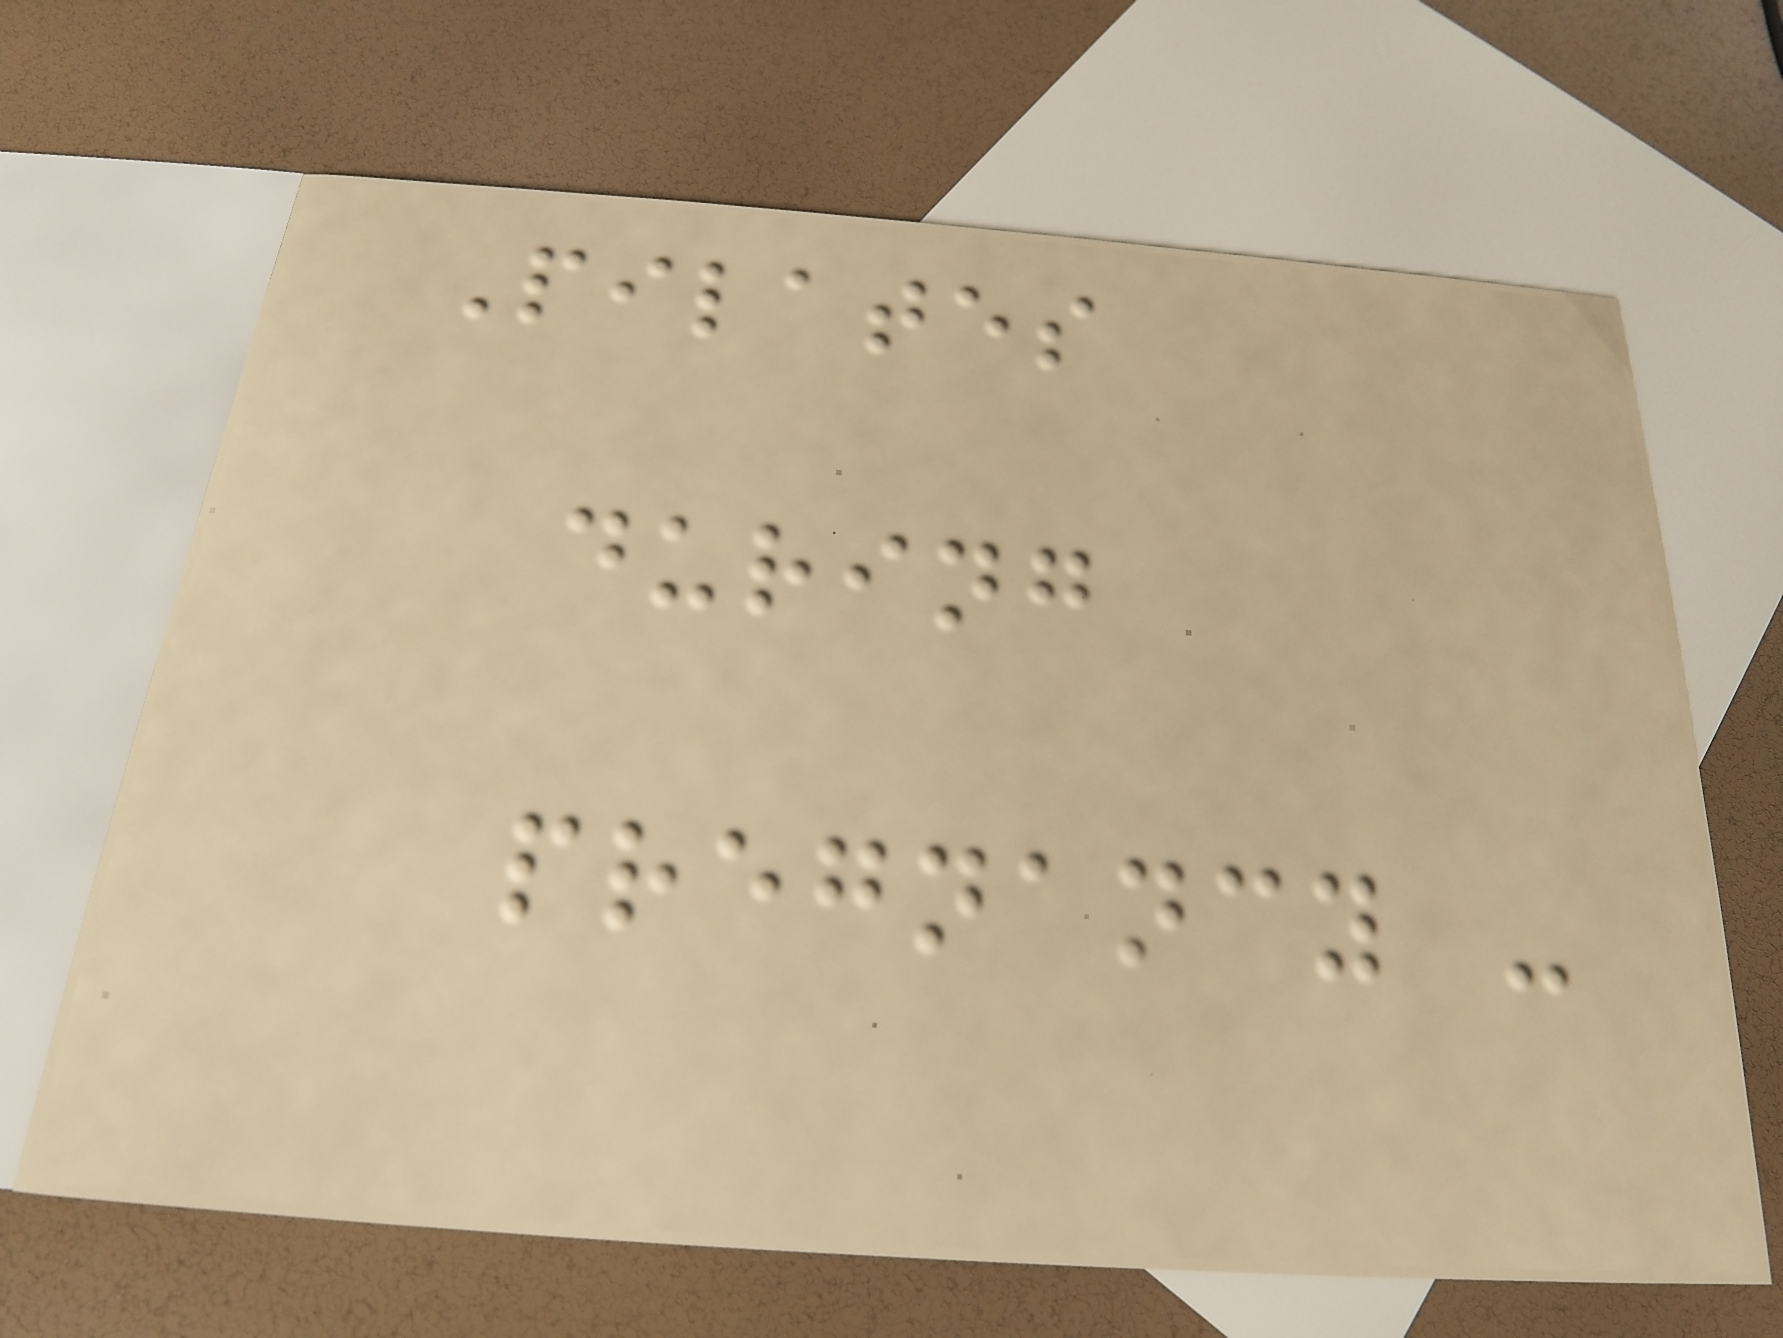Pilates
during
pregnancy -
